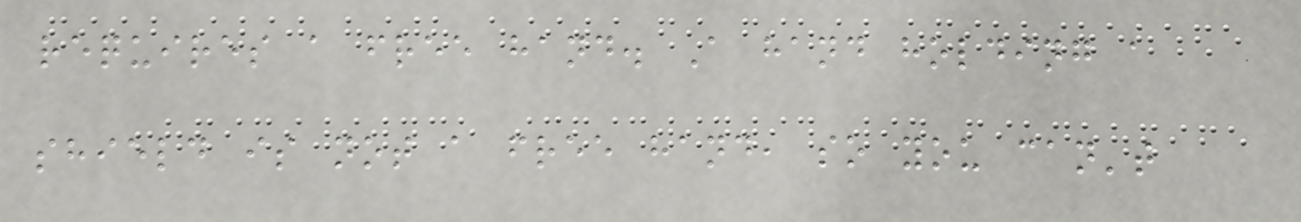requires a free hand. A hand holding a
shield is not a free hand, so you can't
